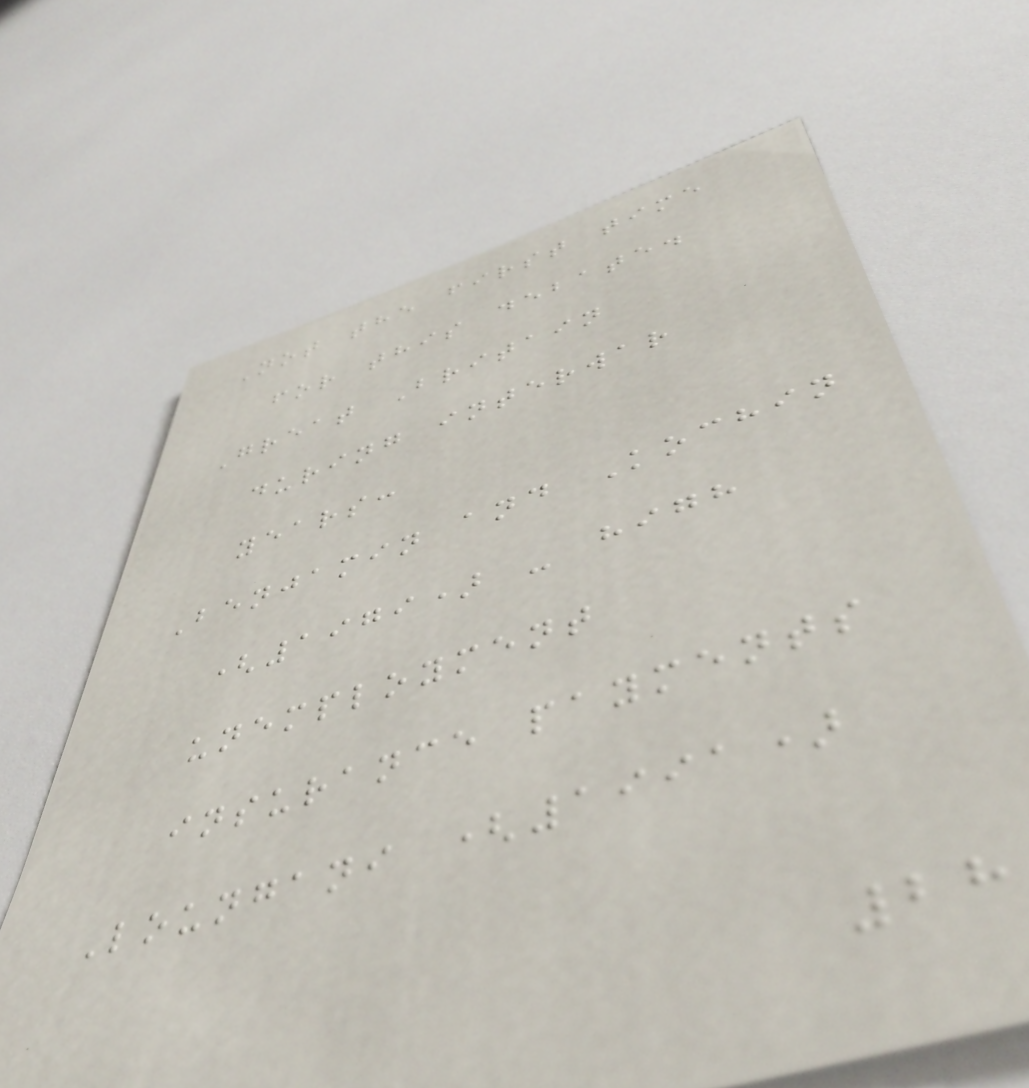Not the first time
for this debate.
Great Britain
during interwar
years:
Benjamin and Kochin
(1979) - high
unemployment
insurance payments
Loungani (1991)
28
